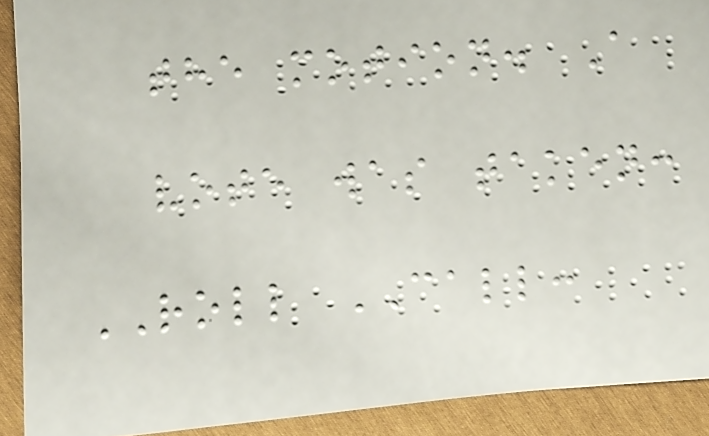the motion. A
vote was taken:
ROLL CALL:
